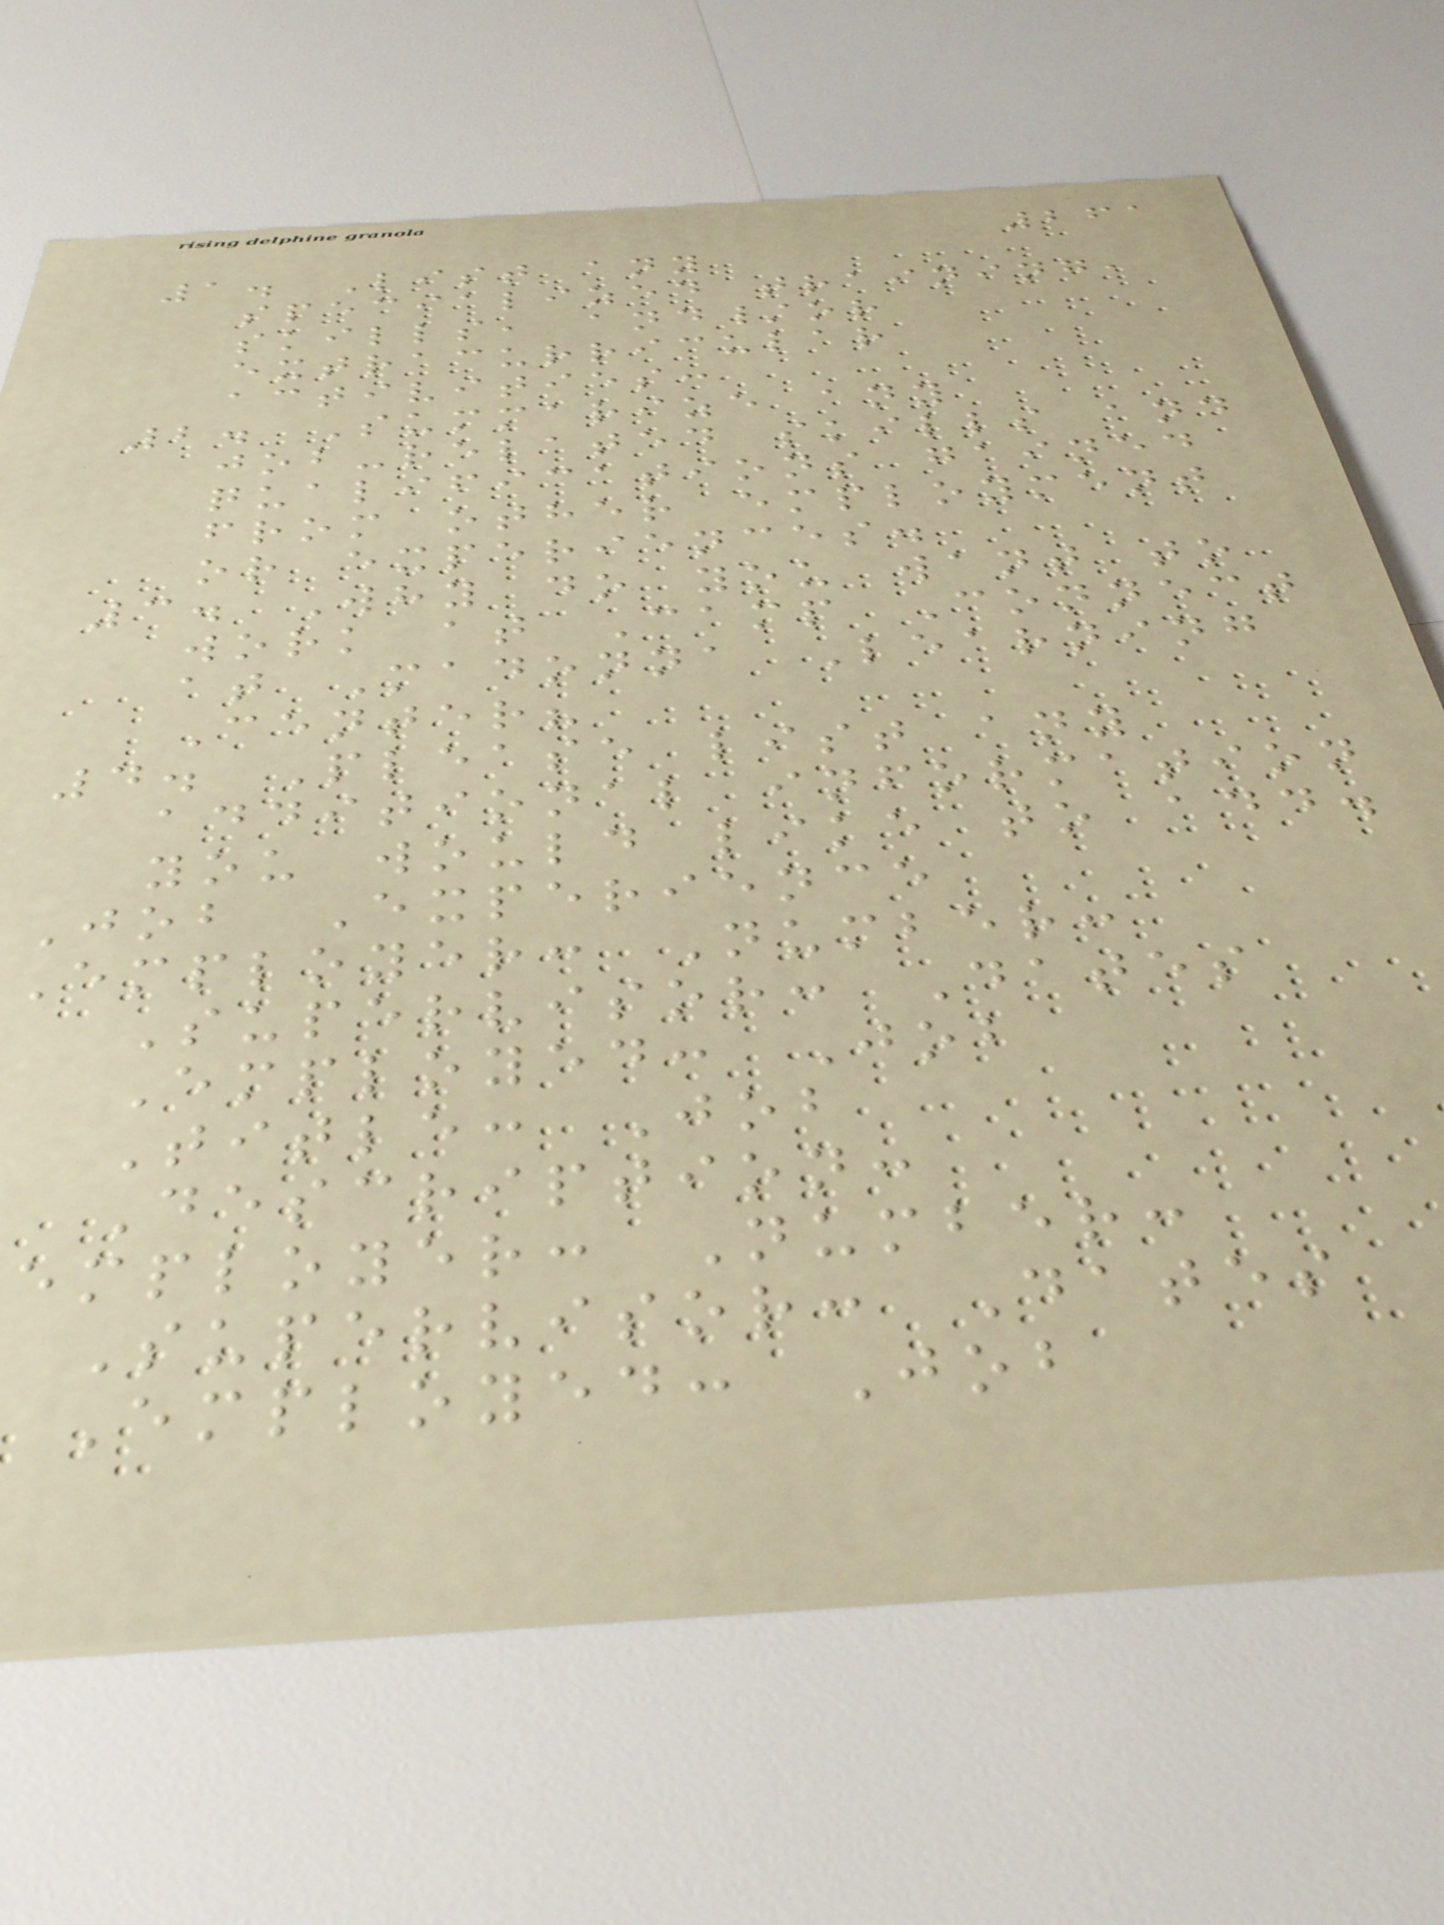261
1. List any
specialized training,
skills, and/or
extracurricular
activities:
2. Summarize any
job-related skills and
qualifications gained
from other employment
or experiences.
3. Why do you want to
work at Camp Connect
at Madonna Learning
Center?
4. Please list any
additional information
you would like to add.
Job Experience
Employer: Number:
Supervisor: Dates
Employed: Job
Title: Job
Description:
employer: Number:
Supervisor: Dates
Employed: Job
